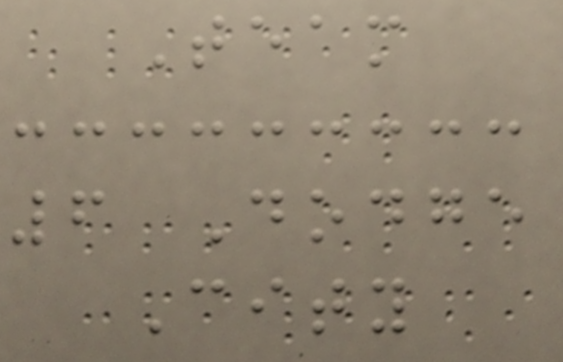Team
6 Dodge
City
